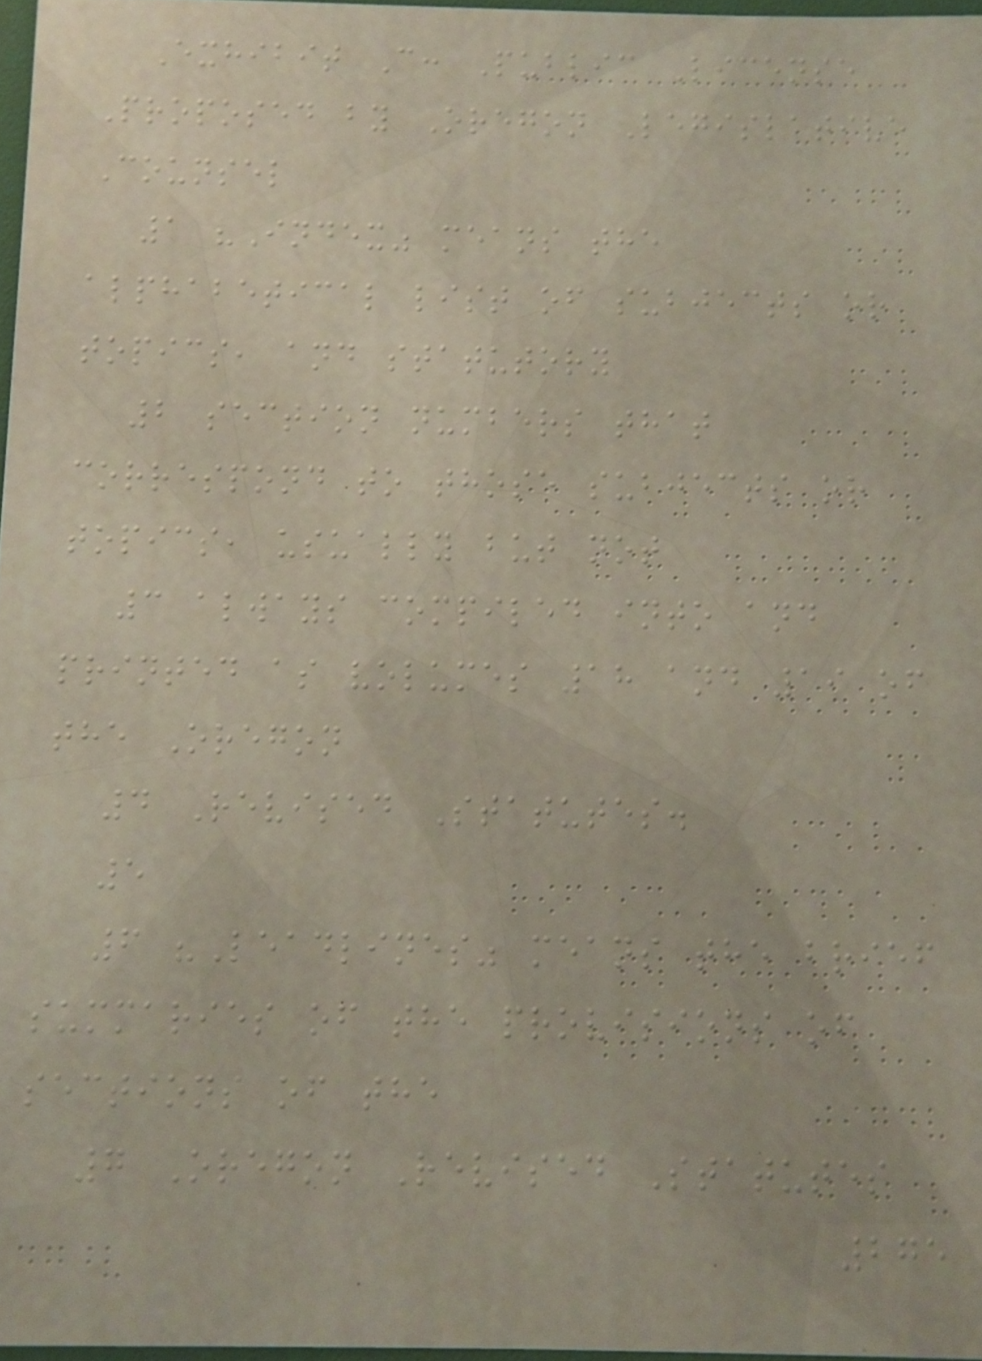Exhibit C: Public License
Proposed by Oregon Legislative
Counsel
1 "Index" means the
alphabetical list of subjects or
topics, and statutory
2 section numbers that
correspond to those subjects or
topics, usually but not
3 always compiled into and
printed as volumes 18 and 19 of
the Oregon
4 Revised Statutes.
5
6 "Leadlines" means the brief
summaries of the provisions of
sections of the
7 Oregon Revised Statutes
275
